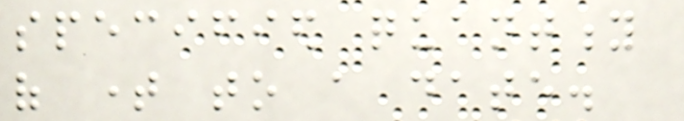specified quantity
of time to a date.
